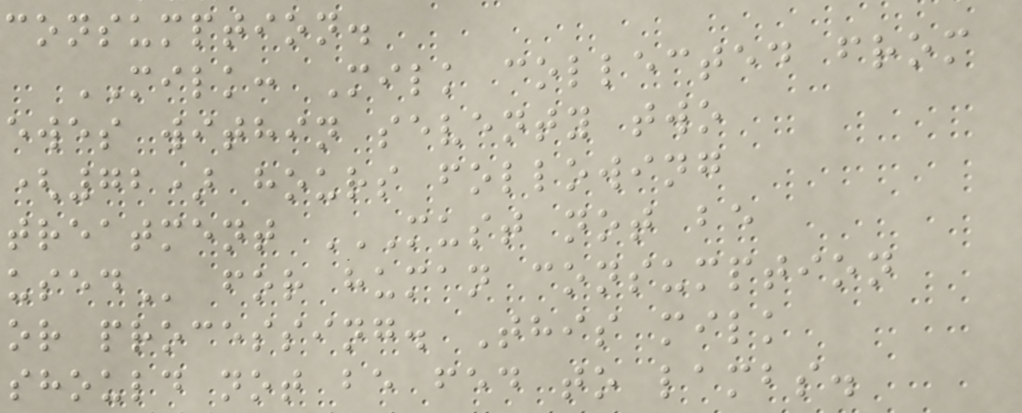consumption.
MILK: Milk collected from
ewes within seventy two
(72) hours following
treatment MUST NOT BE
USED for human consumption
or processing. This milk
should not be fed to lambs.
